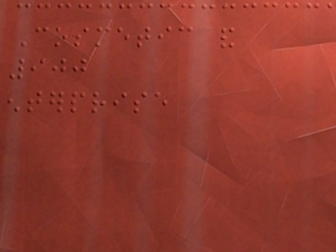Cosmetic and
900
enterprise
